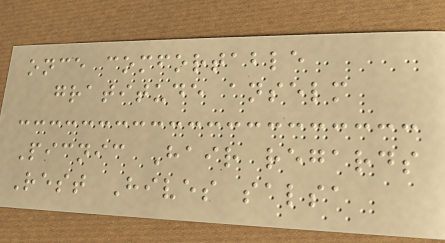once comfortable
gratitude anselm
Picnic Hair regards
Rest Hives salsa
